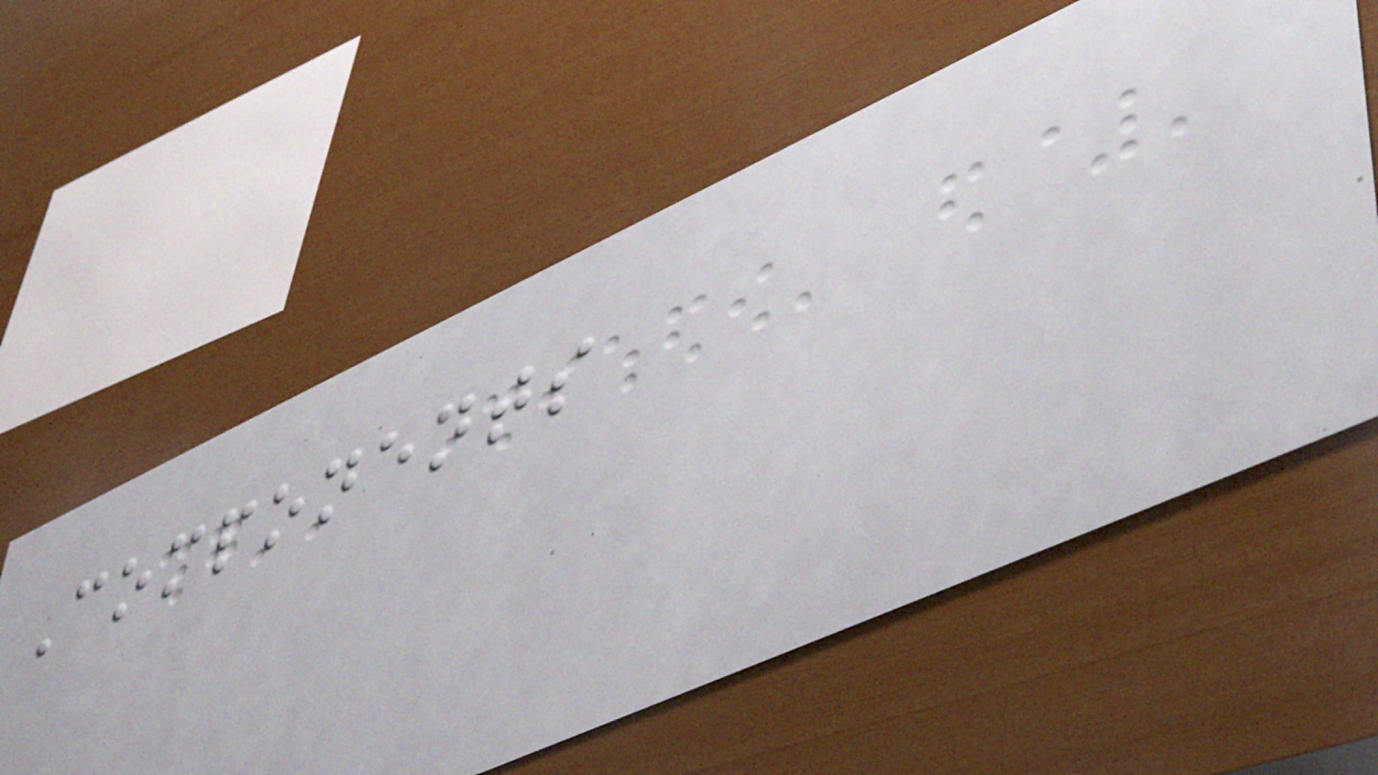Components
